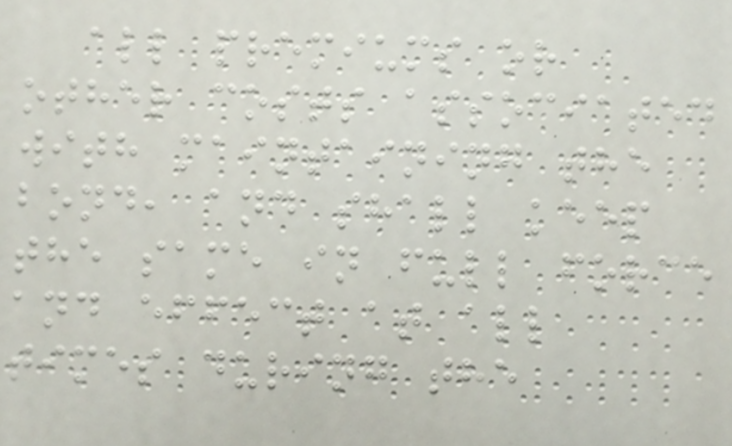all premiums or
other costs associated
with maintaining the
bond, and shall keep
the same in full force
and effect at all
times during the
